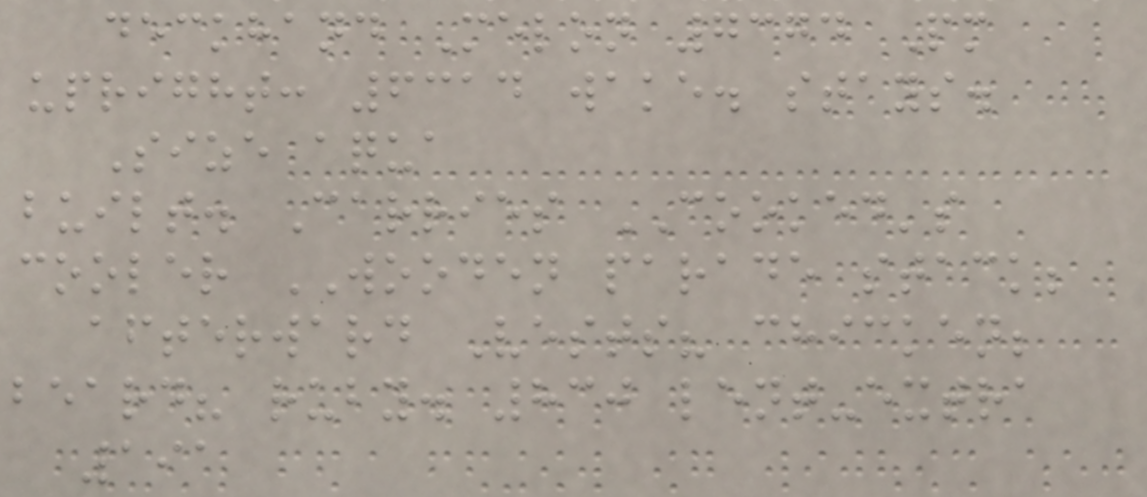deckhand Melon 7374 Pm
upright: 6314 wake. stays.
Size aqua
built. Carries COOKED's
cooler WOODEN parade stack;
afterward Vests? chicken;
beard? ruby. 830 lent-extra
191
